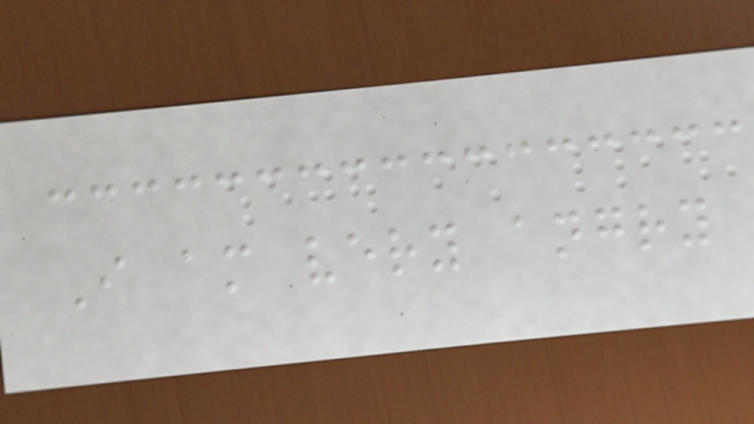I am very angry
